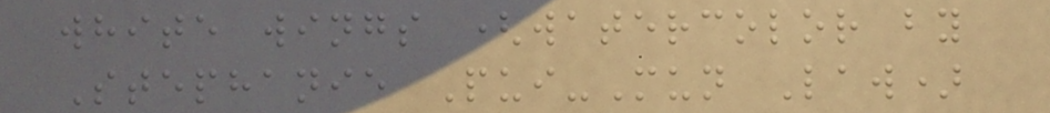white wings (watercolor by
Stephanie Pui-Mun Law)
